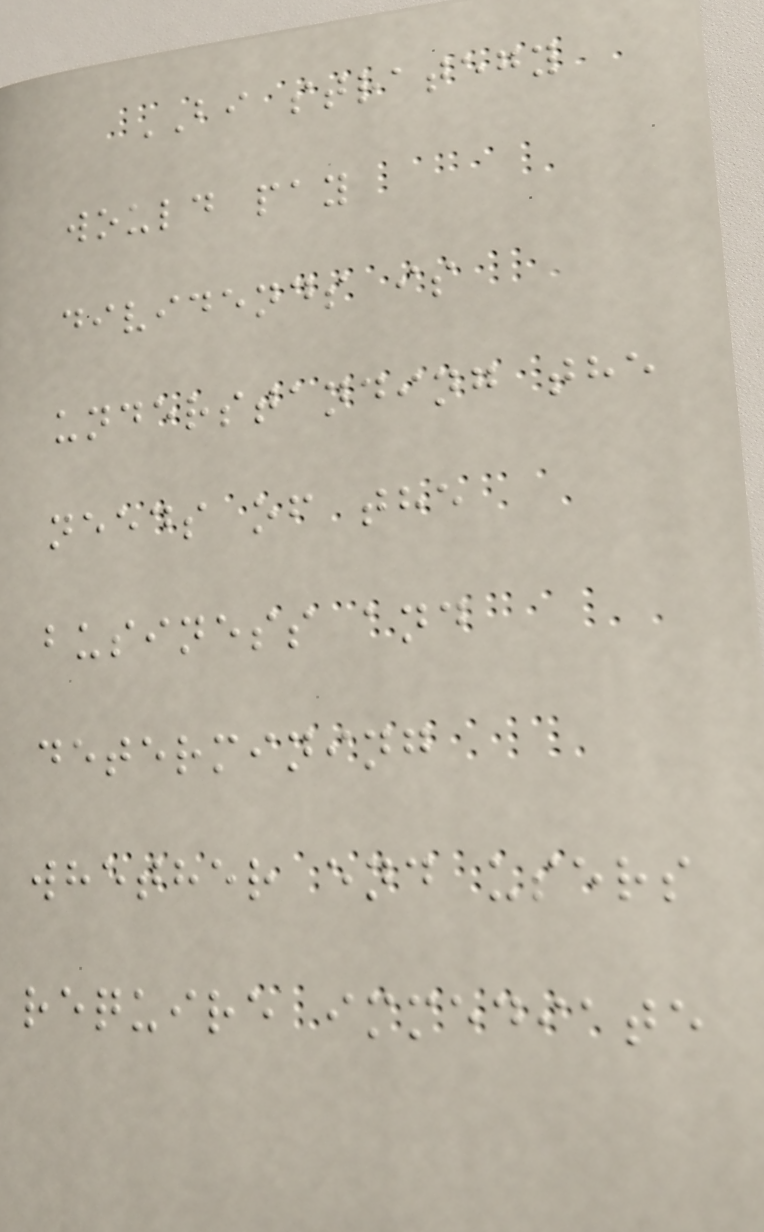BI strategy
would pay
dividends is
understanding the
needs of the
business and
determining
whether end users
require immediate
